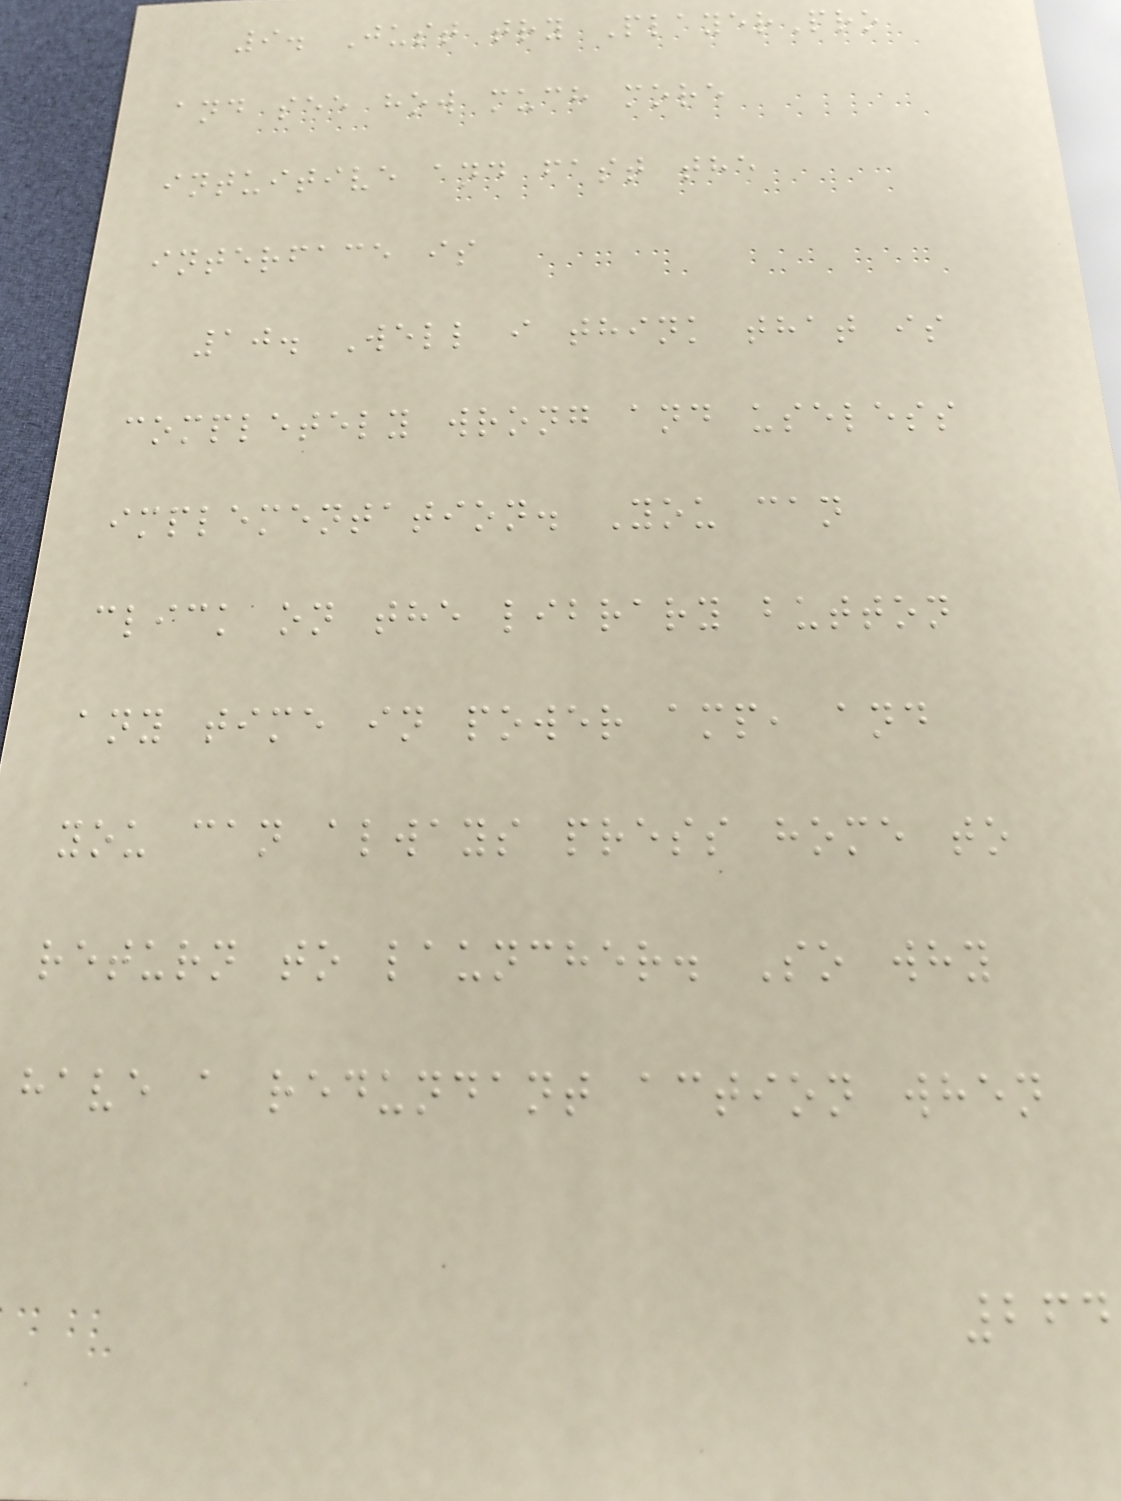9. Just try PlayerPro
and see how much more
intuitive and fast the
interface is
10. Well i think that is
completely wrong and useless
implementation. You can
click on the library button
any time in power amp, and
you can always press home to
return to launcher. So why
have a redundant action when
264
